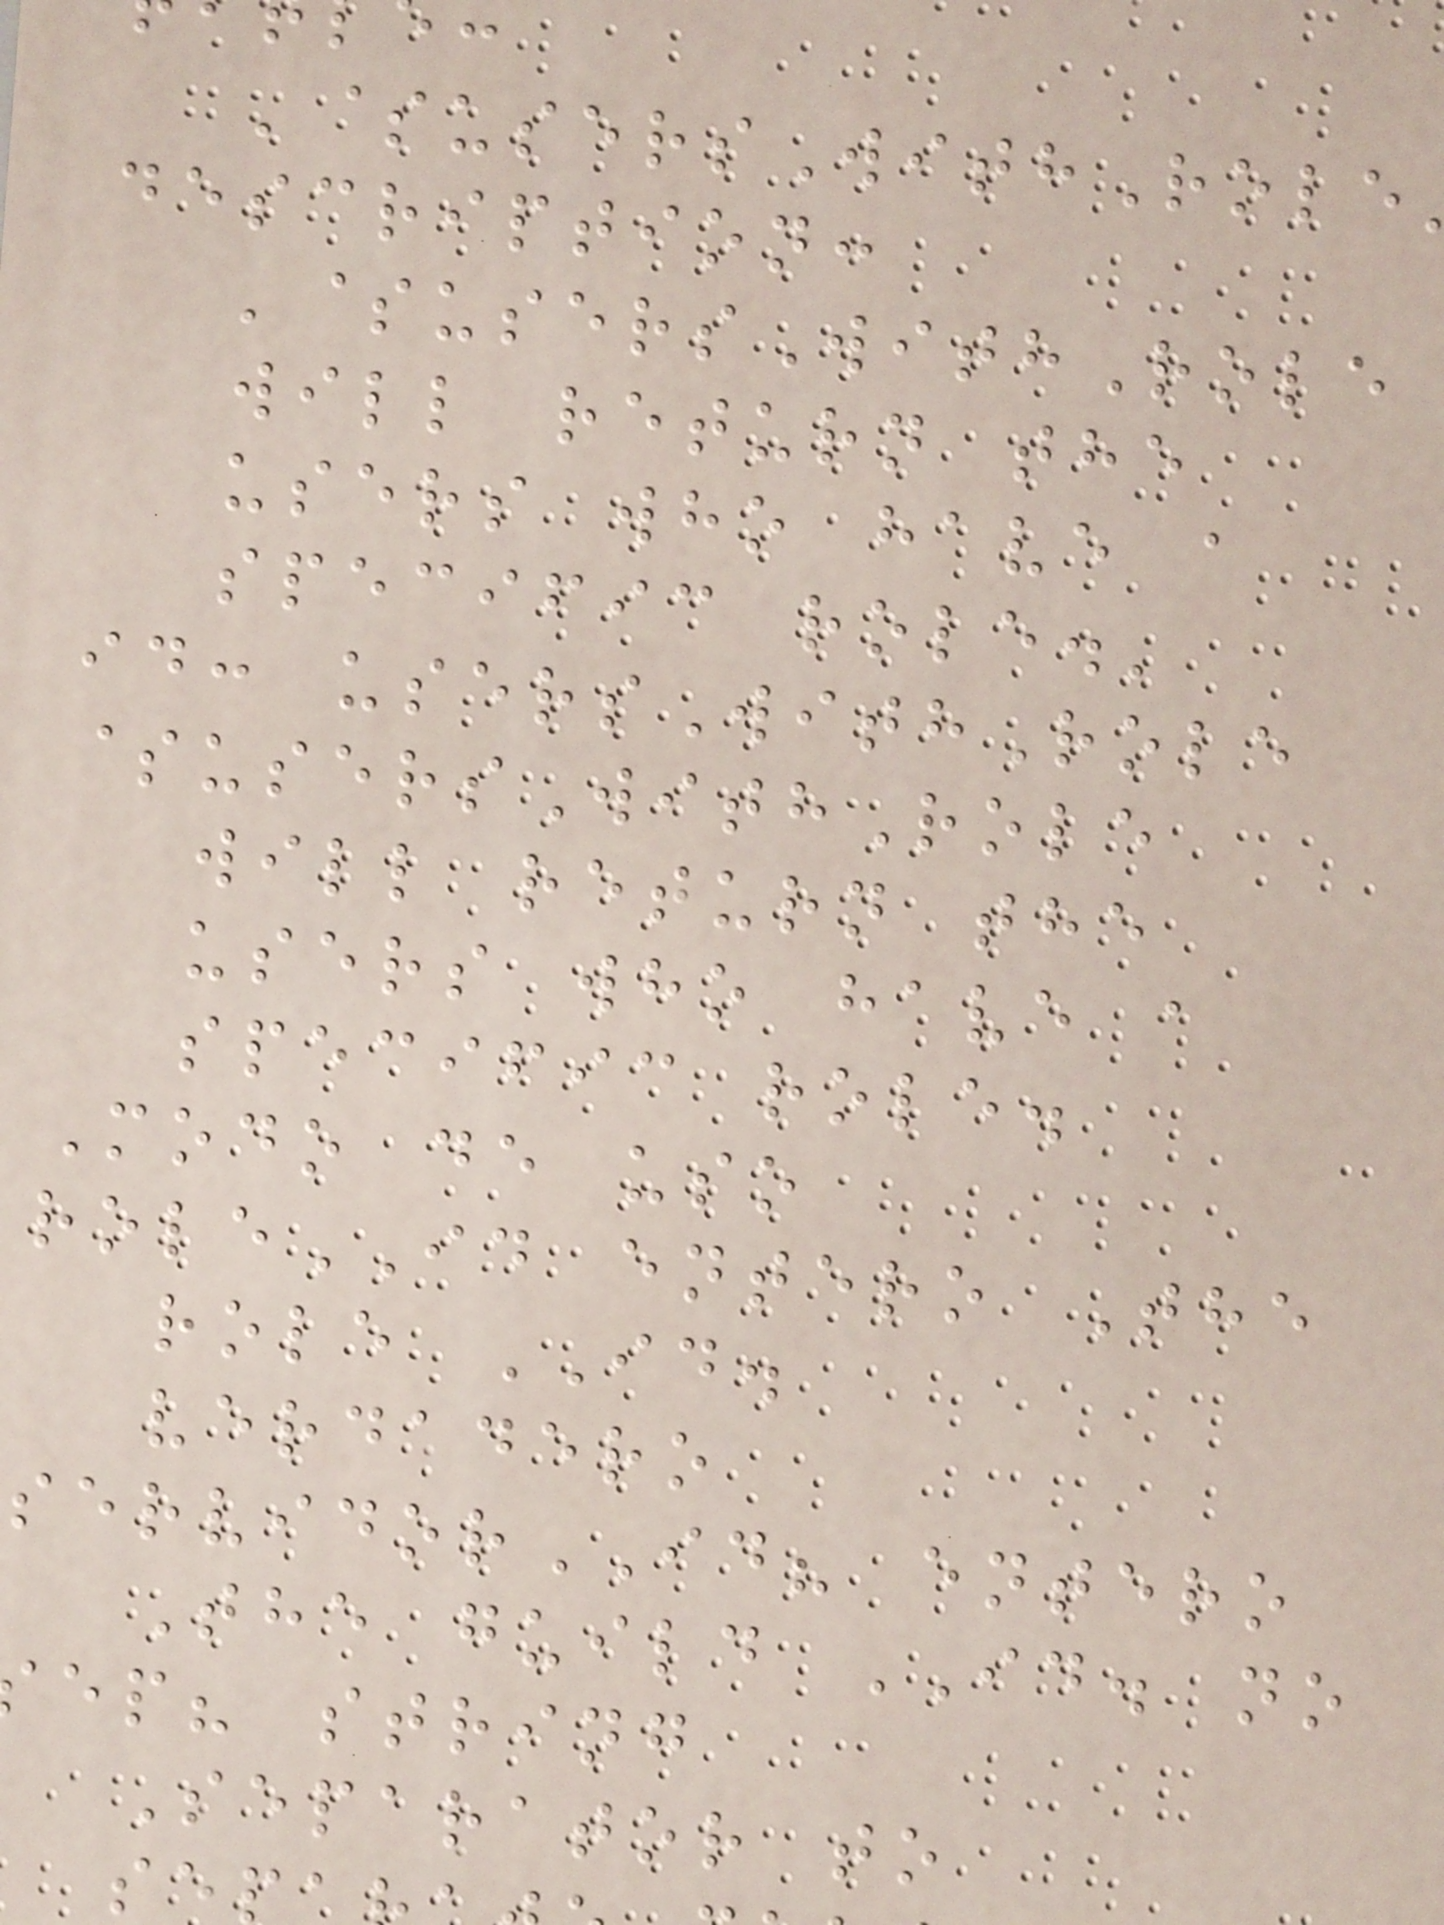'$usersWithRole
description:
'$usersWithRole
will return the
users who have a
specific role.'
id: usersWithRole
$usersWithRole
will return the
users who have a
specific role.
Modo de uso
roleID entero The
role ID.
verdadero
servidorID? entero
The guild ID. no
ep? string
Separator to
